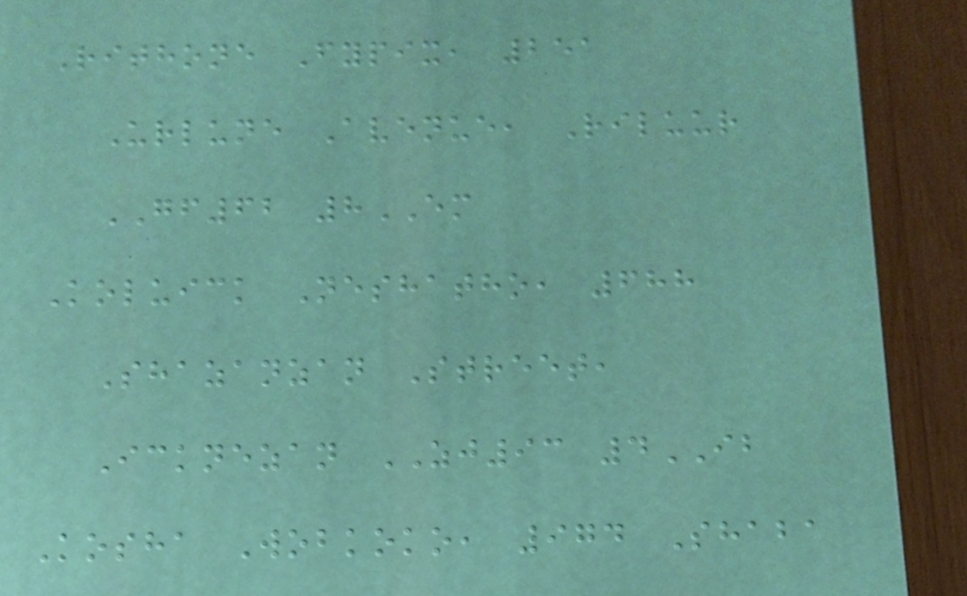Rithone Fypix, 251
Urlune Avenue, Riluur
GF62 8EM
Koluick Neshatho, 688
Shazanzan Street,
Icknezan ZJ93 4IB
Kosha Wobkoko, 974 Shaba
